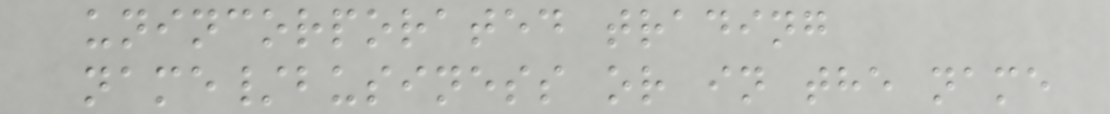unincorporated trading
name/business or in the name
